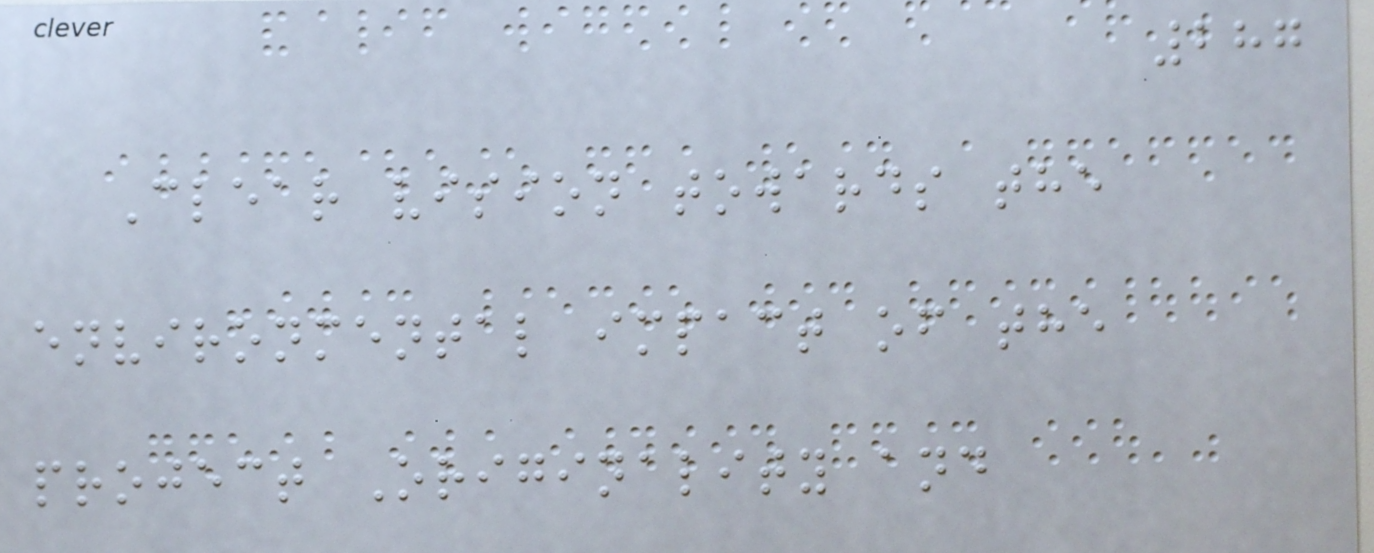287
Clear vision towards the
environmental impact of the
project Originality and
